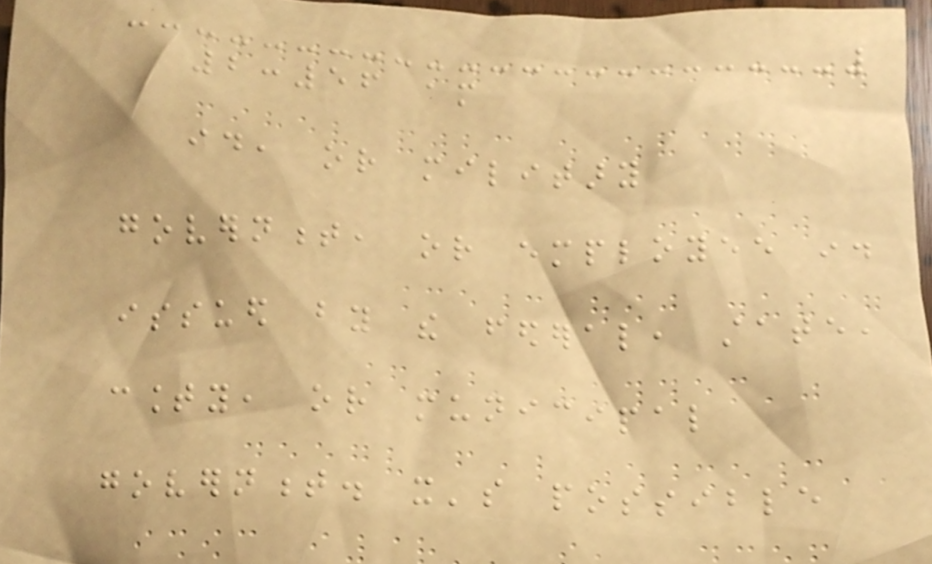2:56 am
id, or military
government, or employee id
issued by the federal, state,
county, or municipal
government. it's possible
